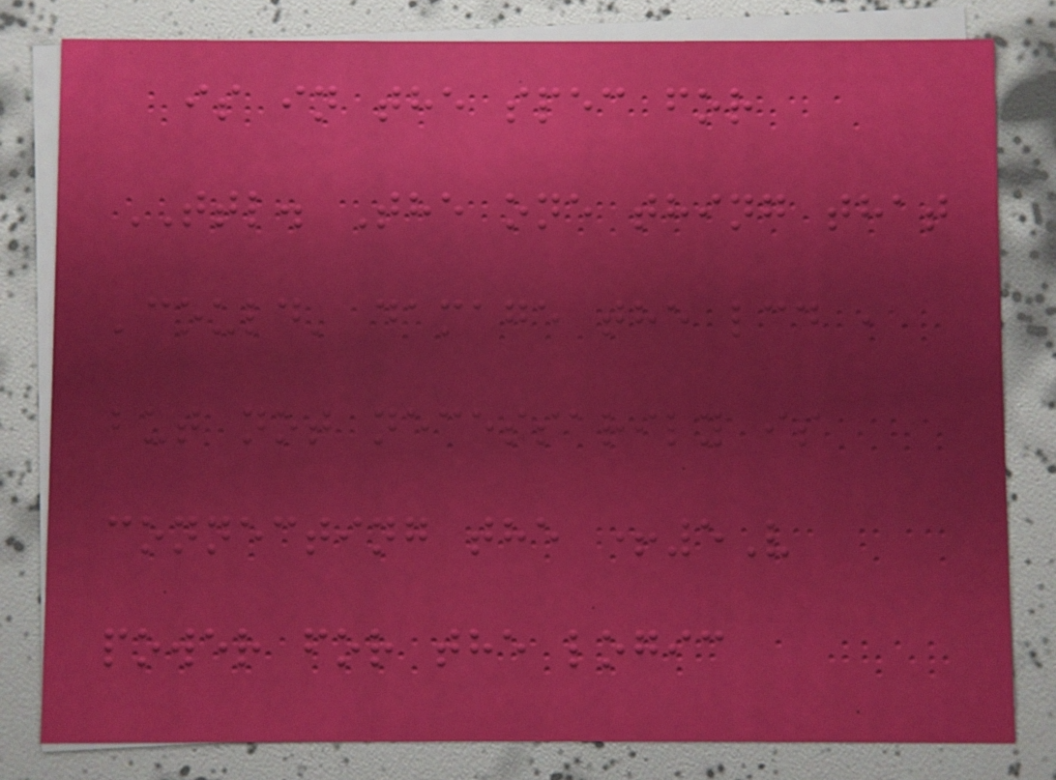is in the spec for
TTL. The one thing that
'could' damage the lcd ,
but not necessarily is
connecting the +5V
power for the logic
